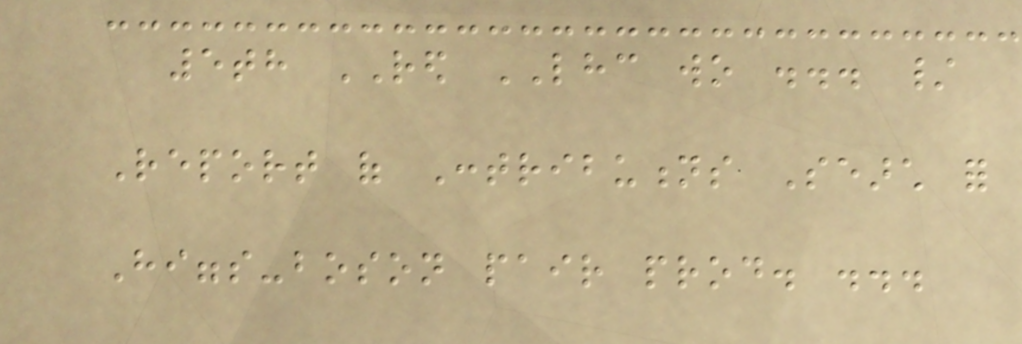5th RED LHC wo ... /
Report of Contributions Search for
Higgs-boson pair prod. ...
